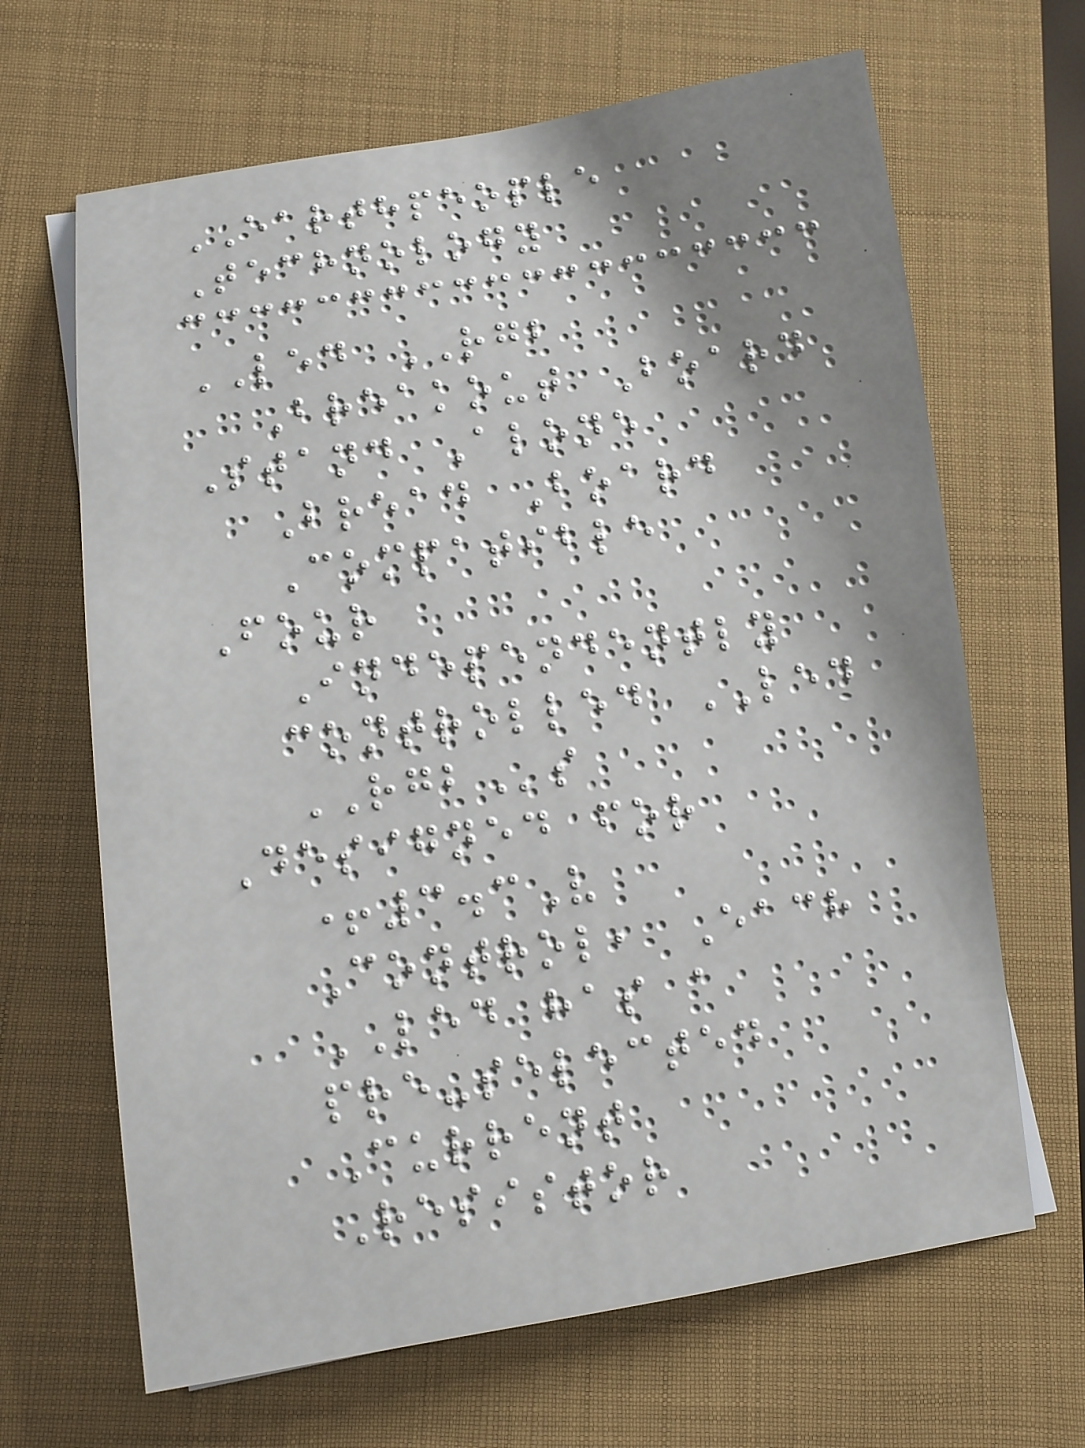EARTHPEOPLE
Technology
LED RGB
Breakout Board
Stand Alone
Bread Board
Compatible
Four
Independently
controlled LED
RGBs
Designed for
+3.3V
Control, Each
LED has a
pre-selected
Current
Resistor
